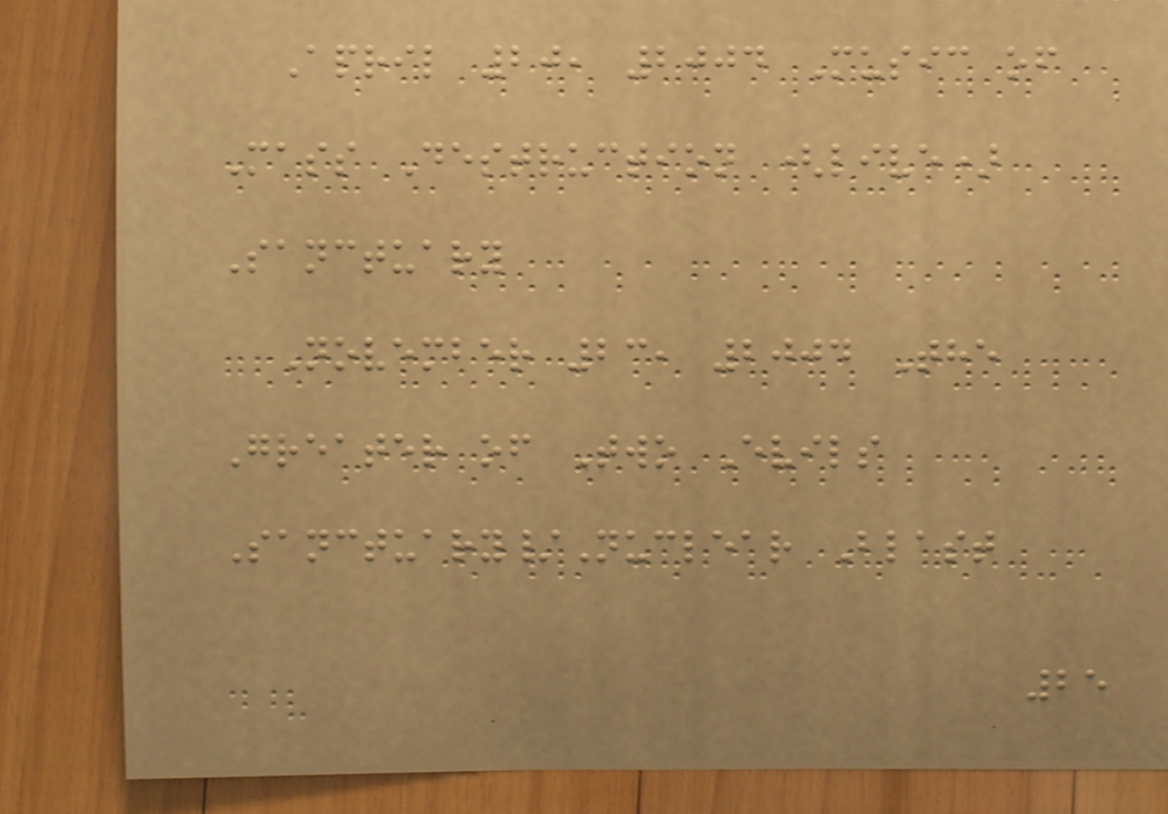April 20, 2004 Music of
Mass Destruction (live)
Sanctuary
November 23, 2004 The
Greater of Two Evils
Sanctuary/Nuclear Blast
25
